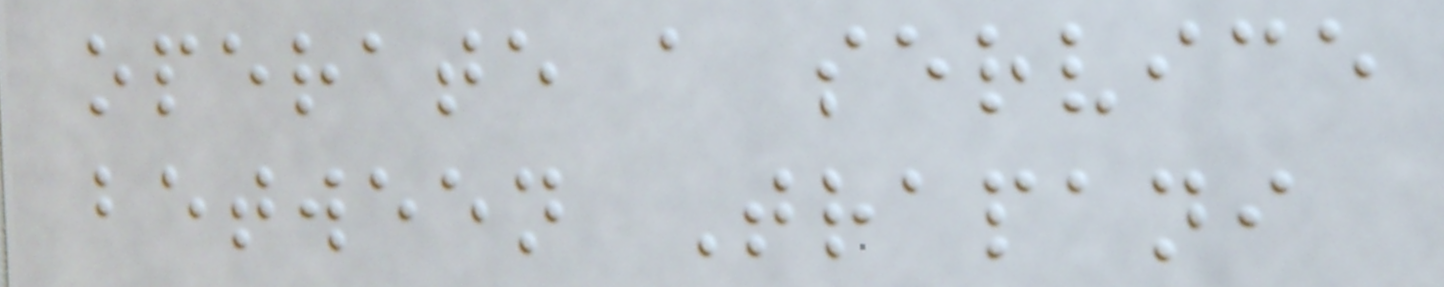operate a service
between Trapani
